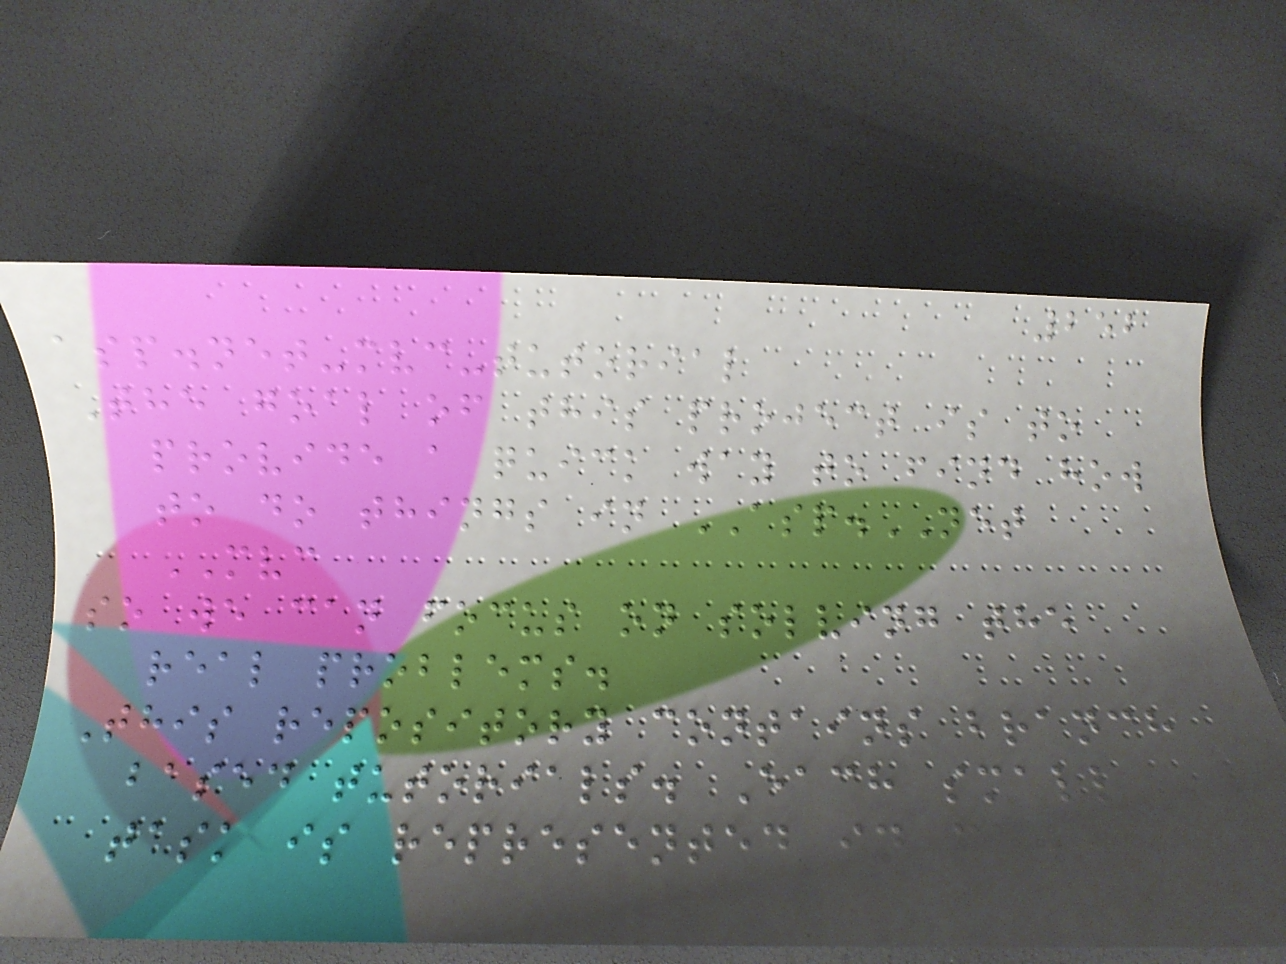252
asp.net-mvc-tutorial
The goal of this project is to
provide a quick way to find how
to do things in ASP.NET
MVC
so we can focus on solving the
real problems.
This repository contains branch
based tutorials. Each small
task is represented in few
